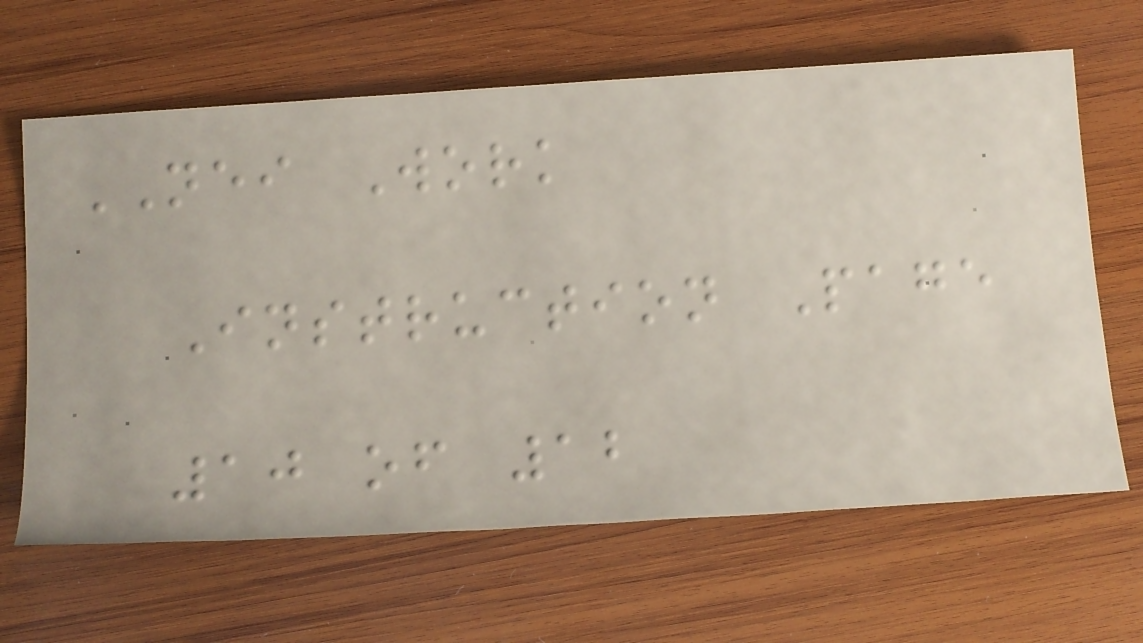NEI Work
Instruction Page
10 of 12
